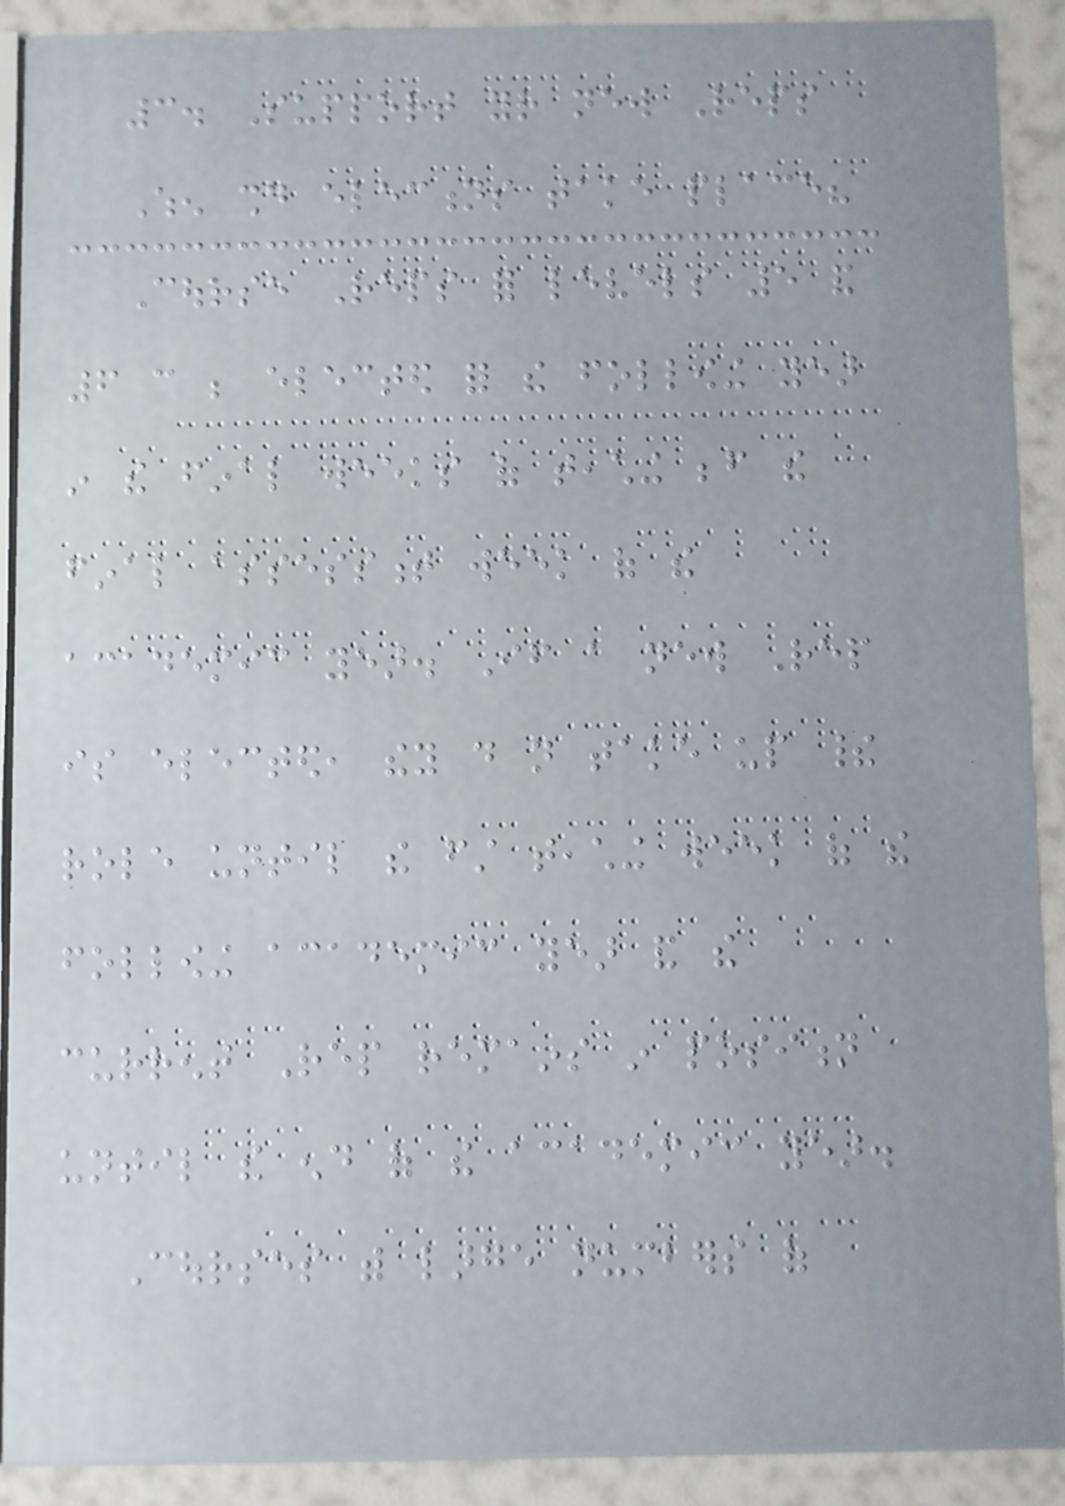3. Support your new Reps
When should elections take place?
Course Reps for levels 5 and
6 can be elected for the following year
in the final weeks of teaching before the
final assessment week of the
academic year. If a new Rep
is elected, they do not take up their
role until the first teaching week of the
following academic year and the
current Rep remains in position
until the end of the academic year.
Courses with large numbers of
